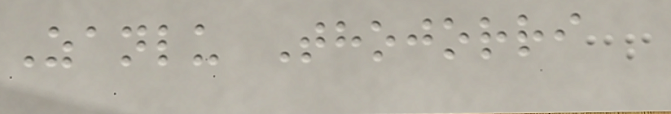Zanlu Thojorri
